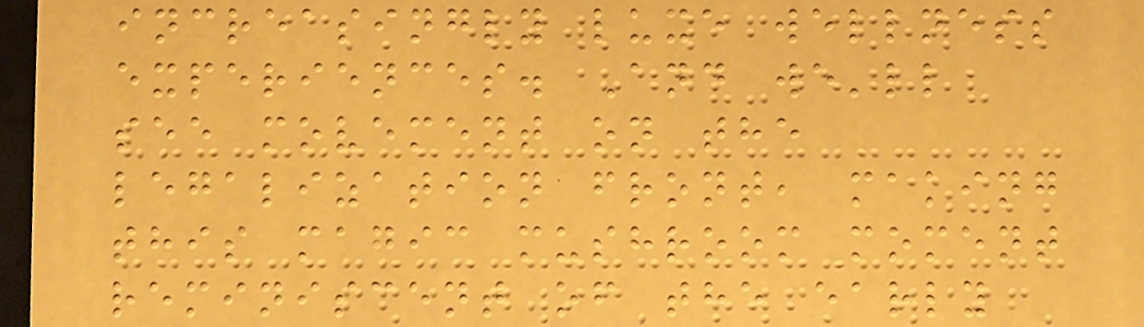increasingly luxe wellness
experiences. And we'll
see movement on the
legalization front, making
this magic mushroom moment
reminiscent of the early
